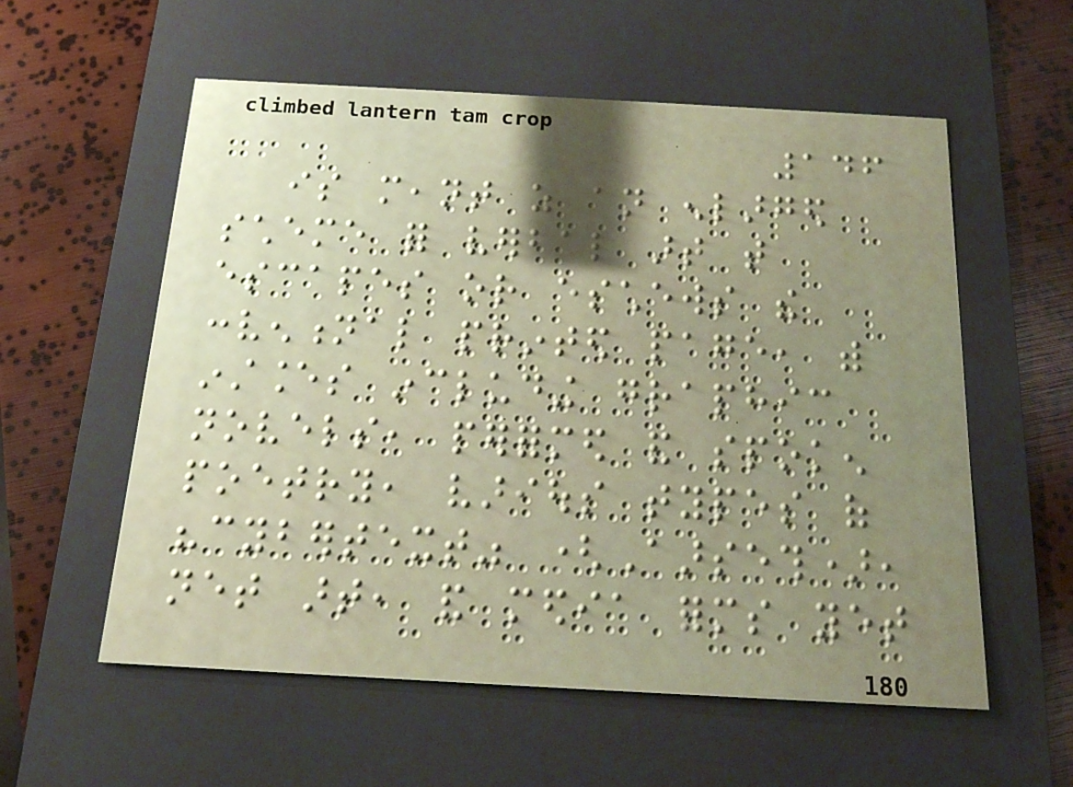146
is meant as an enlarged
scheme for verbal art that
escapes or eschews the
conventional printed page, with
instances including graphic
novels, performed and spoken
poetry, various types of
"cybertext" (Aarseth),
net art, and media forms yet
